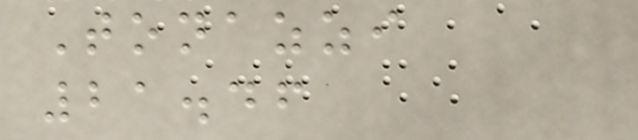Tonazzi
21.46
